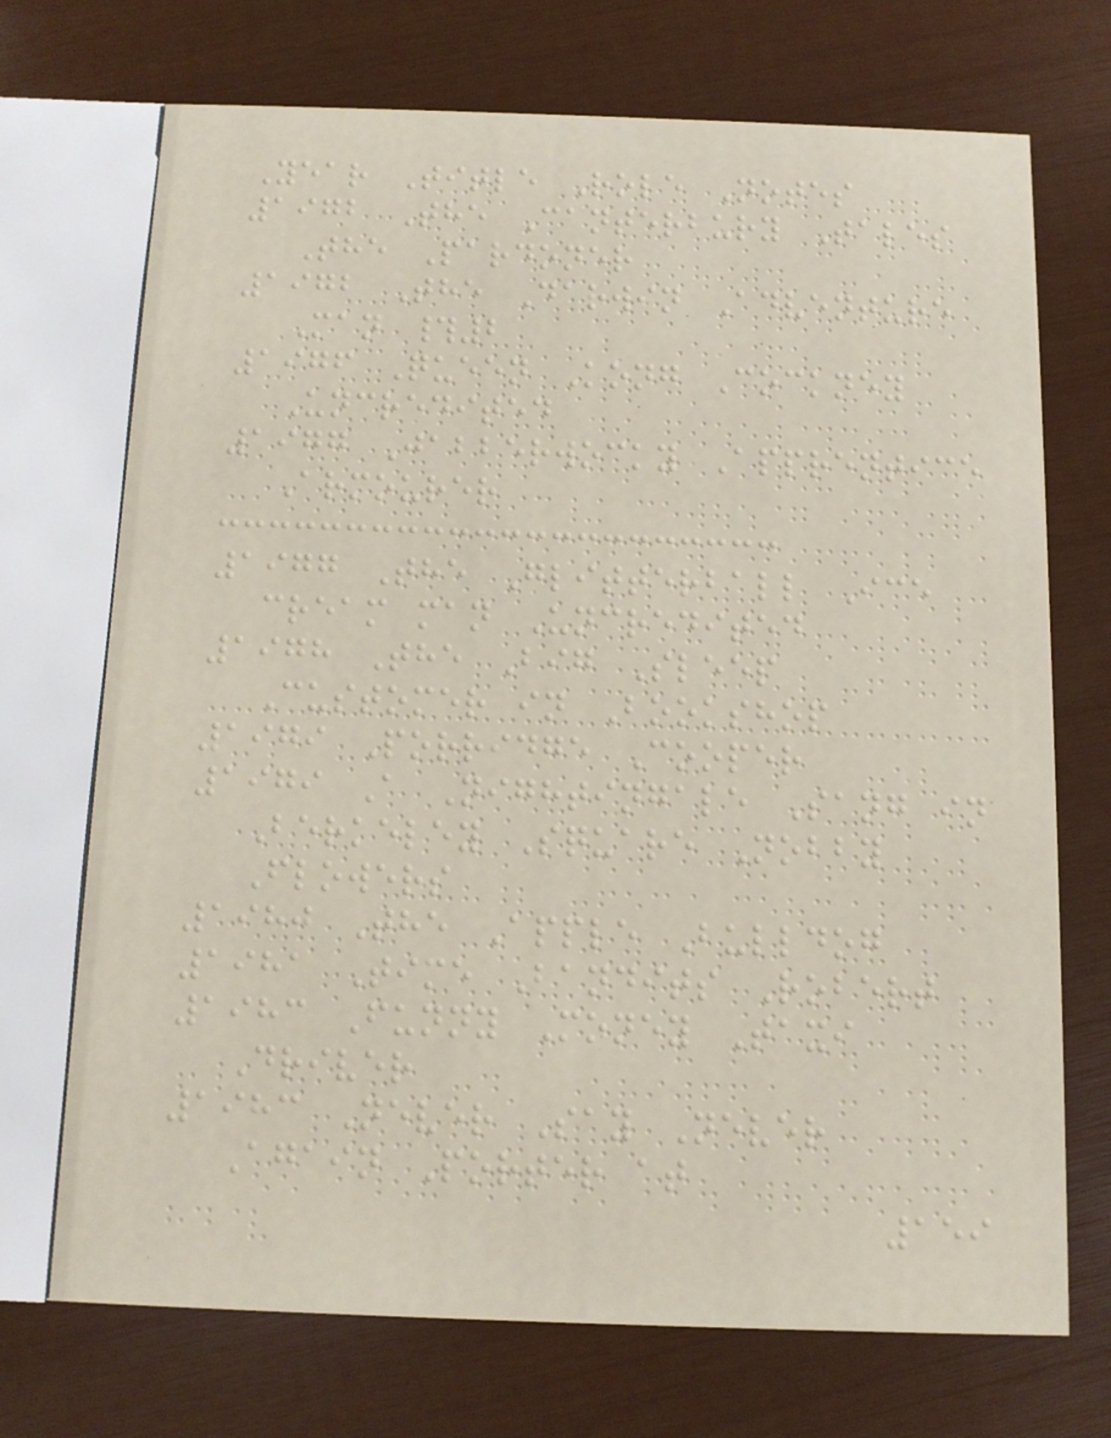Year Title Role Notes
1972 The Canterbury Tales
The Pardoner
1972 The Darwin Adventure
Man #2
1976 Queen Kong Cockney
Uncredited
1977 Jabberwocky Apprentice
Armourer
1977 The Glitterball Ice
cream man Uncredited
1978 The Big Sleep
Customer in Bookshop
1979 Porridge Cooper
1979 A Nightingale Sang in
Berkeley Square Nobby
Flowers
1980 The Apple Bulldog
1981 Time Bandits Robert
1983 Funny Money Taxi
Driver
1983 Never Say Never
Again Porter at
159
